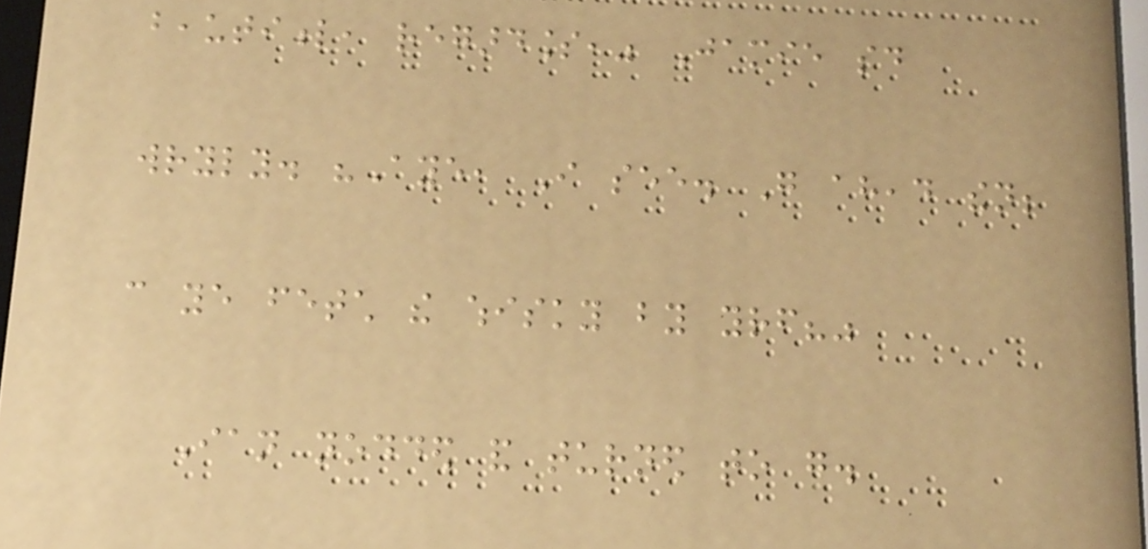beautiful, regardless," Jamie said
wryly. "Aye, I see. Go ahead then;
can ye fetch the whisky by yourself?"
Ian nodded and turned to go.
